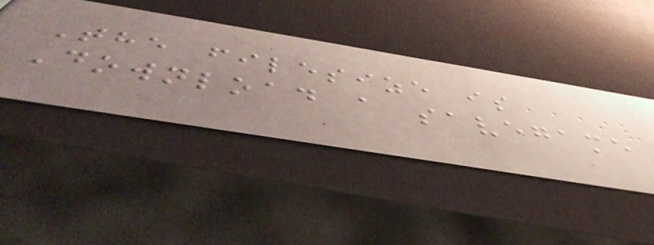The filesize is
Download a savegame
